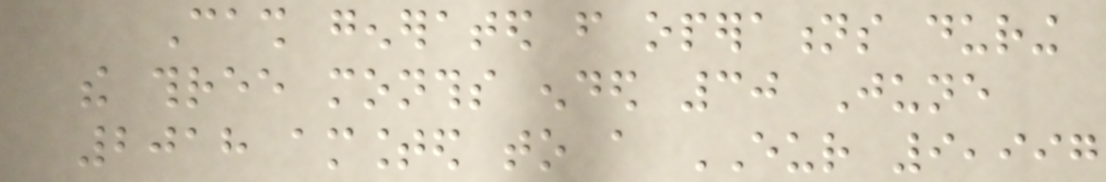Cash generated from operations during
the three months ended 30 June
2018 amounted to a EUR 9,997
